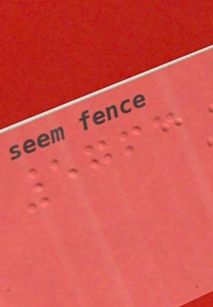5763
